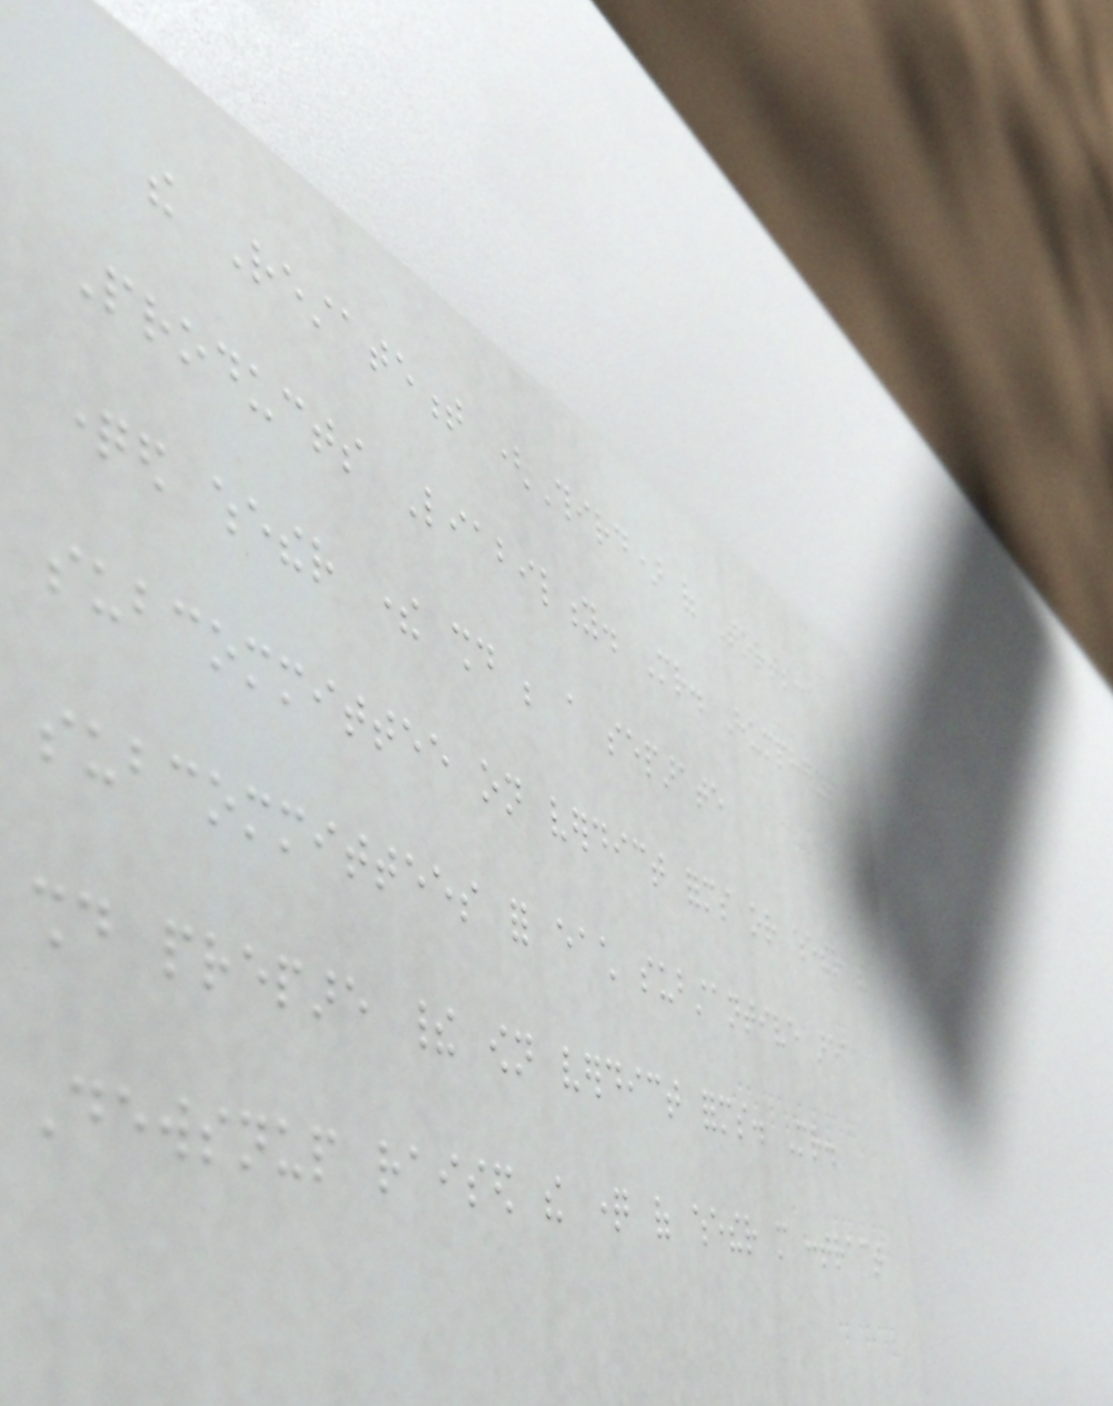the Restatement (Third) of Torts:
Products Liability. Mr. Humpherys
questioned whether there should be a separate
subcommittee on verdict forms or whether the
subcommittees for each substantive area
should prepare their own verdict forms. Mr.
Dewsnup raised the question of whether more contract
